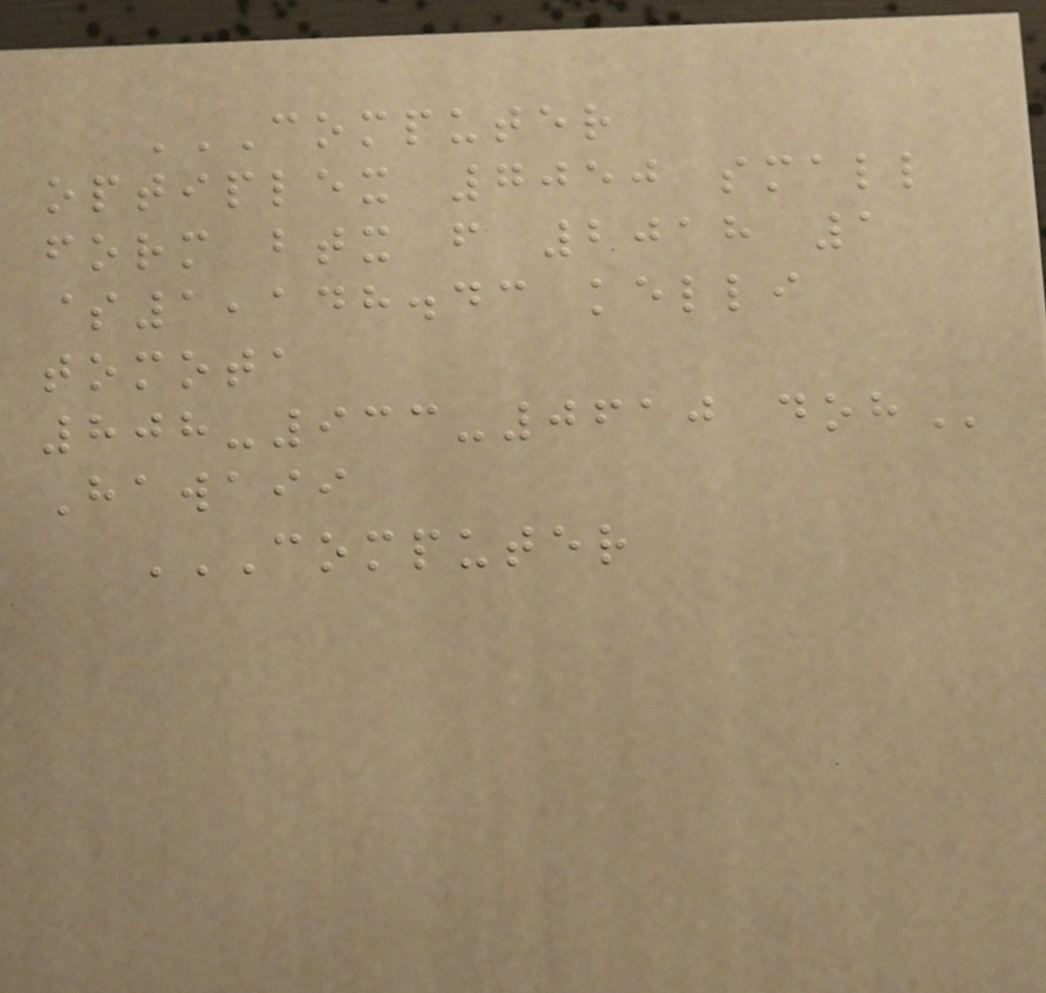COMPUTER
OPTIPLEX 7050 SMALL
FORM BTX F 2018 1
$1,148.43 KELLI
TOMOTA
808-933-0610 DOH
Hawaii
COMPUTER
